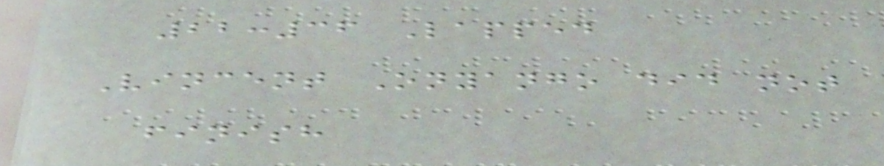22:36 Lapped
Vincent Onyango did not
finish
